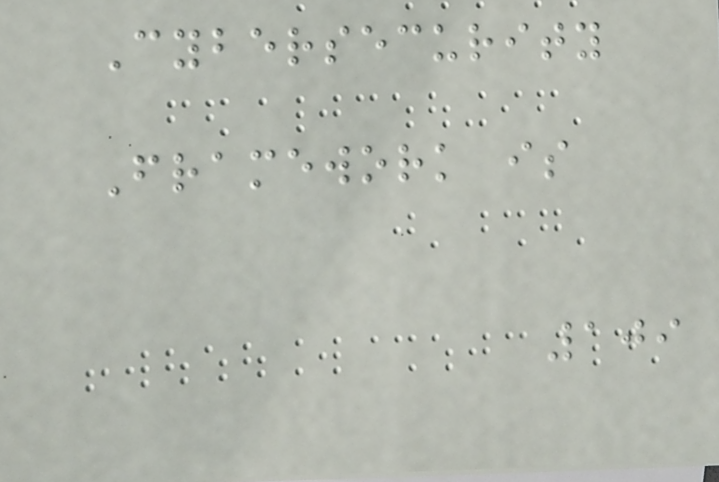Cybersecurity
Framework is
109
